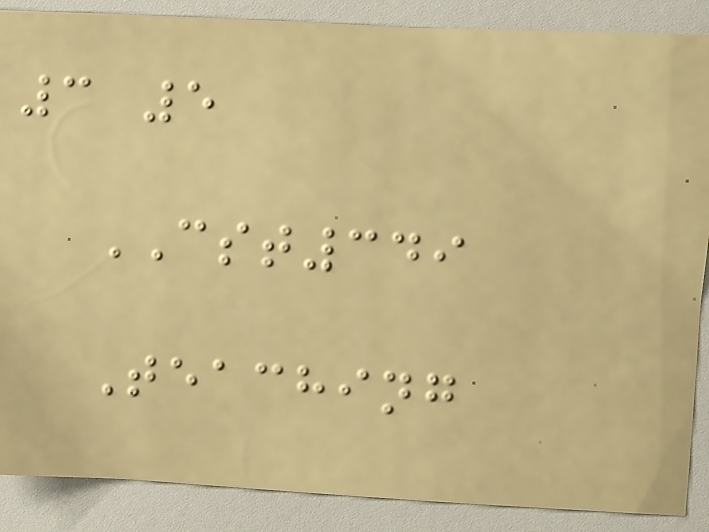3 5
CST349
Teaching
